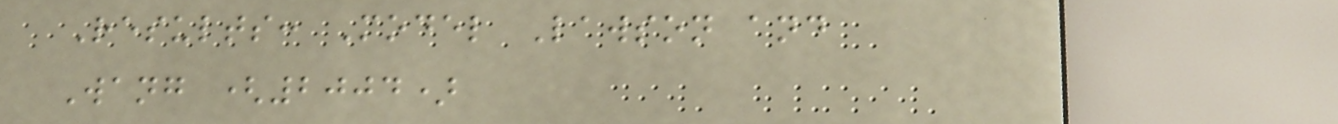Results: Model Lawson and
Wang (2004)
